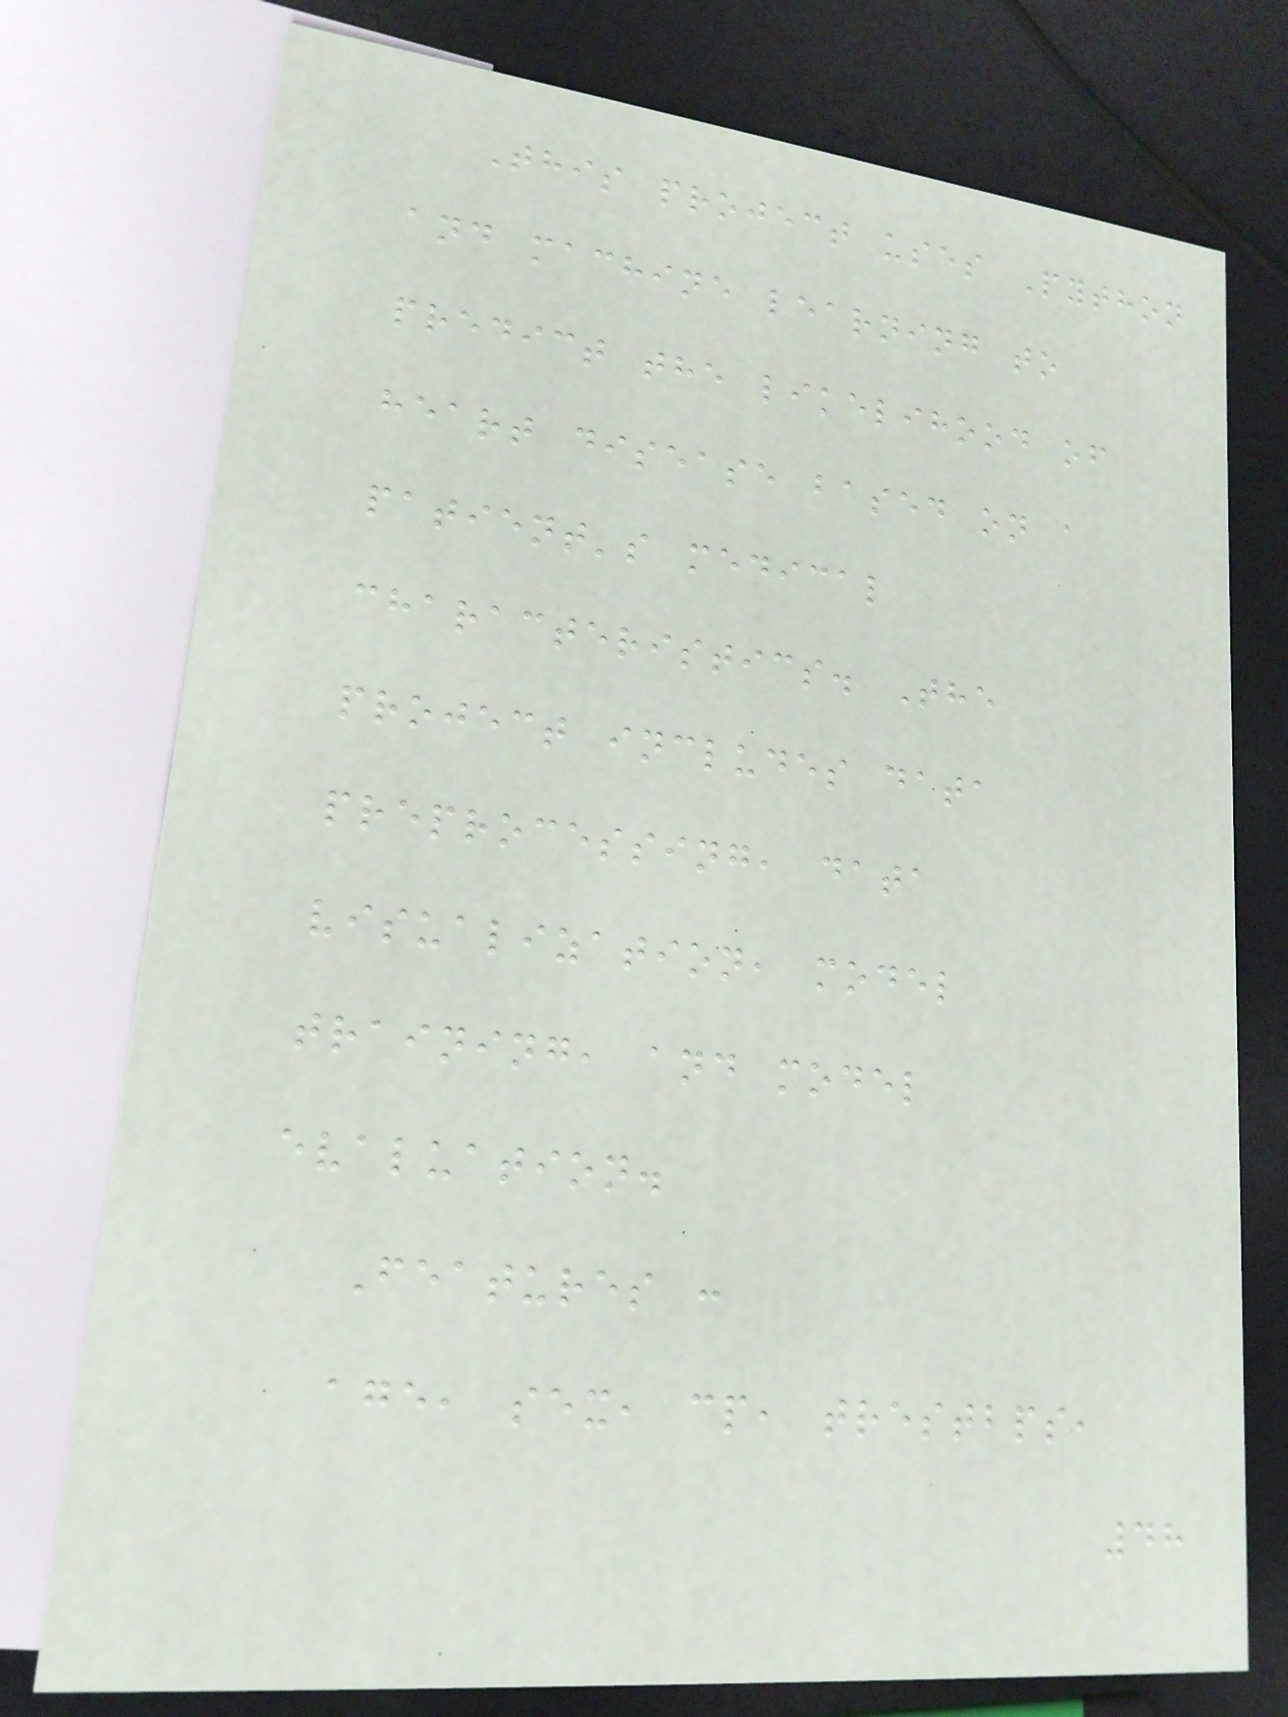This project uses Python
and machine learning to
predict the likelihood of
heart disease based on a
patient's medical
characteristics. The
project includes data
preprocessing, data
visualization, model
training, and model
evaluation.
Features :
age, sex, cp, trestbps,
48
